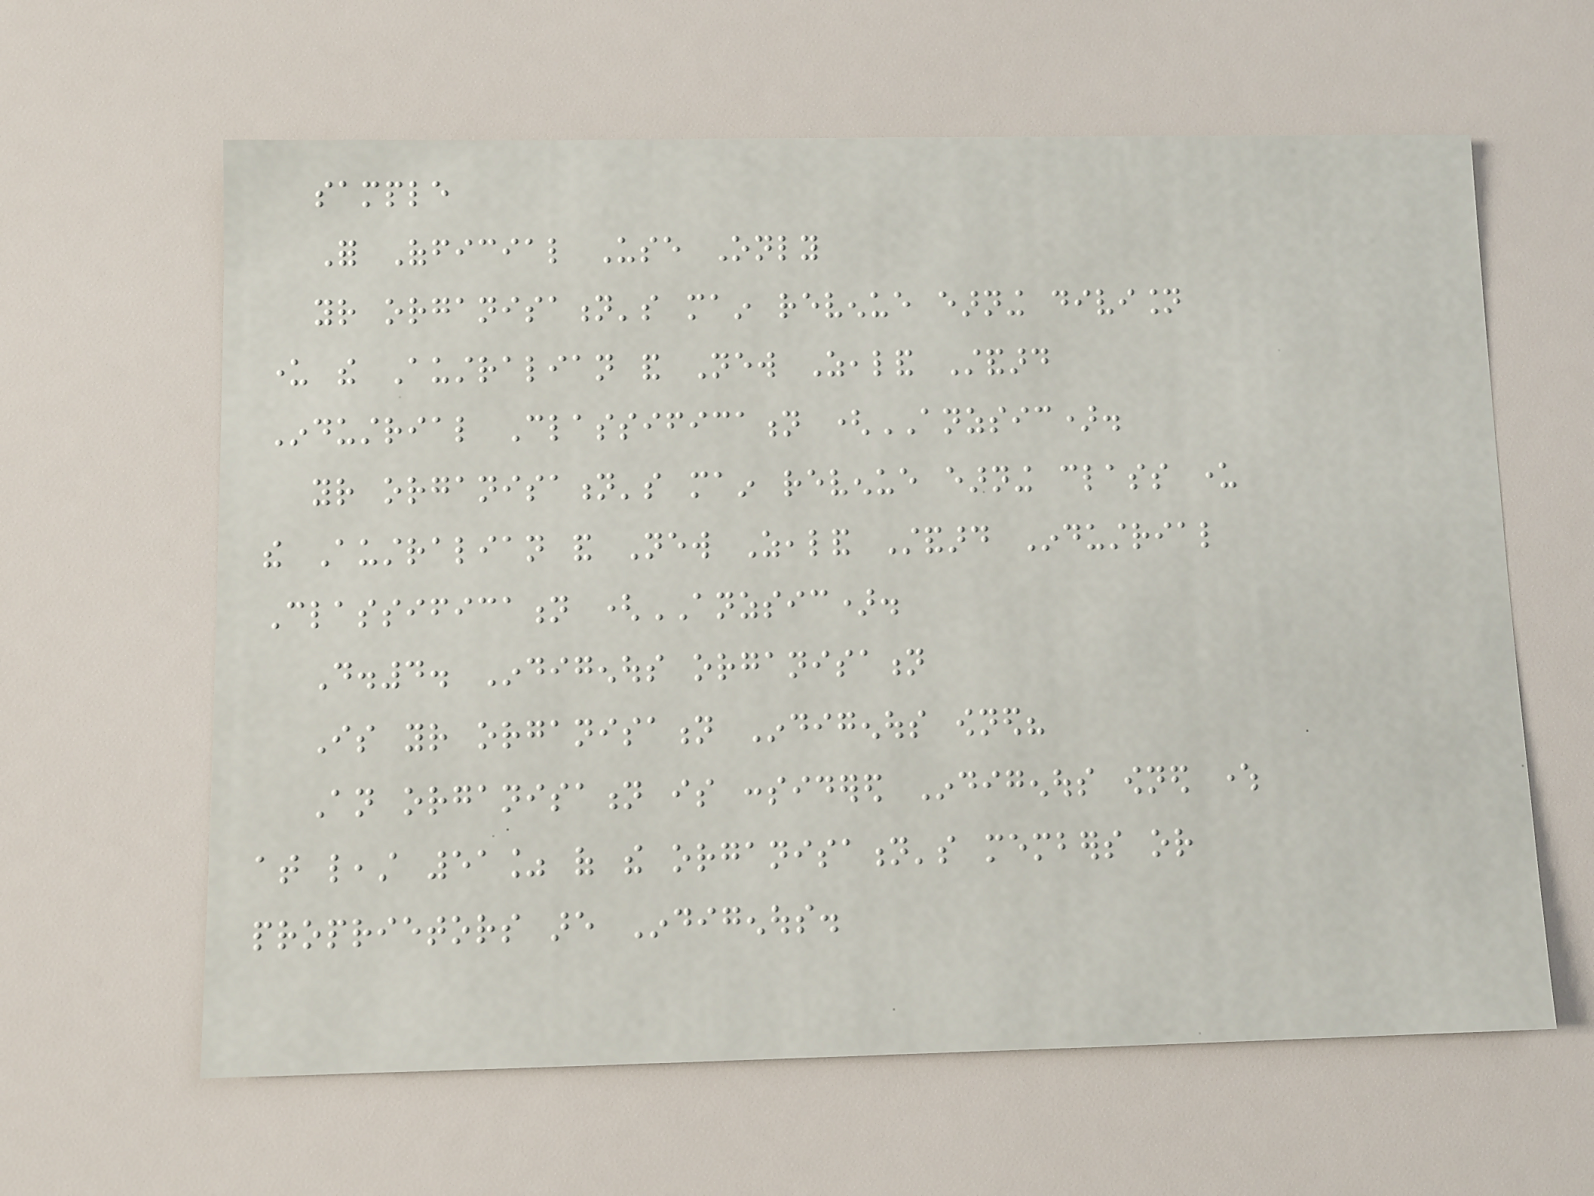sample
For Official Use Only
your organisation's main revenue earning division
under the Australian and New Zealand Standard
Industrial Classification (ANZSIC).
your organisation's main revenue earning class under
the Australian and New Zealand Standard Industrial
Classification (ANZSIC).
D.4. Indigenous organisation
Is your organisation Indigenous owned?
An organisation is considered Indigenous owned where
at least 51% of the organisation's members or
proprietors are Indigenous.
